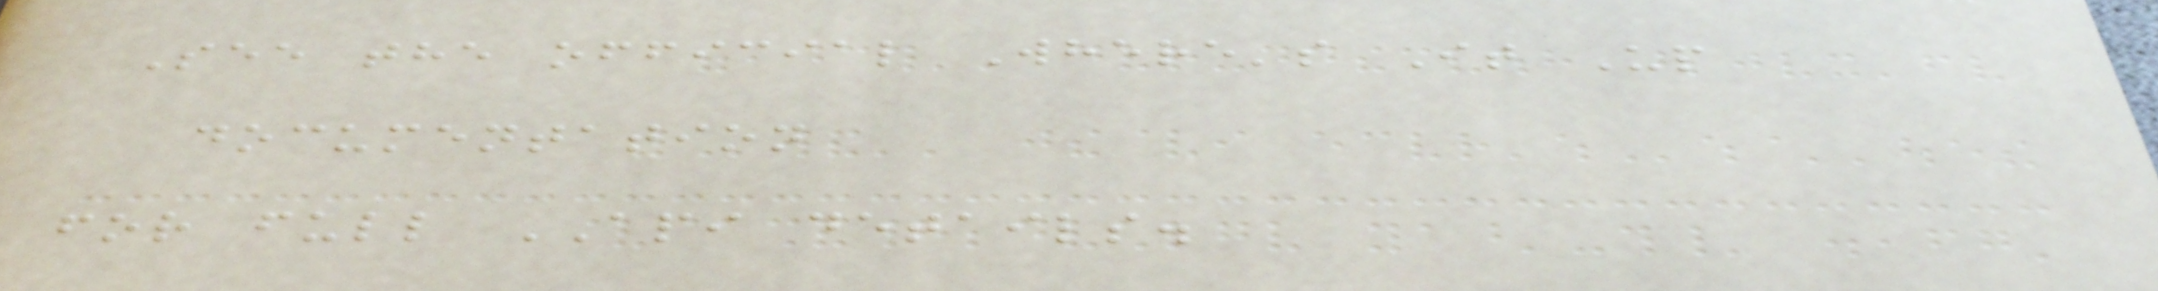See the official Where's It Up
documentation
for full API details.
